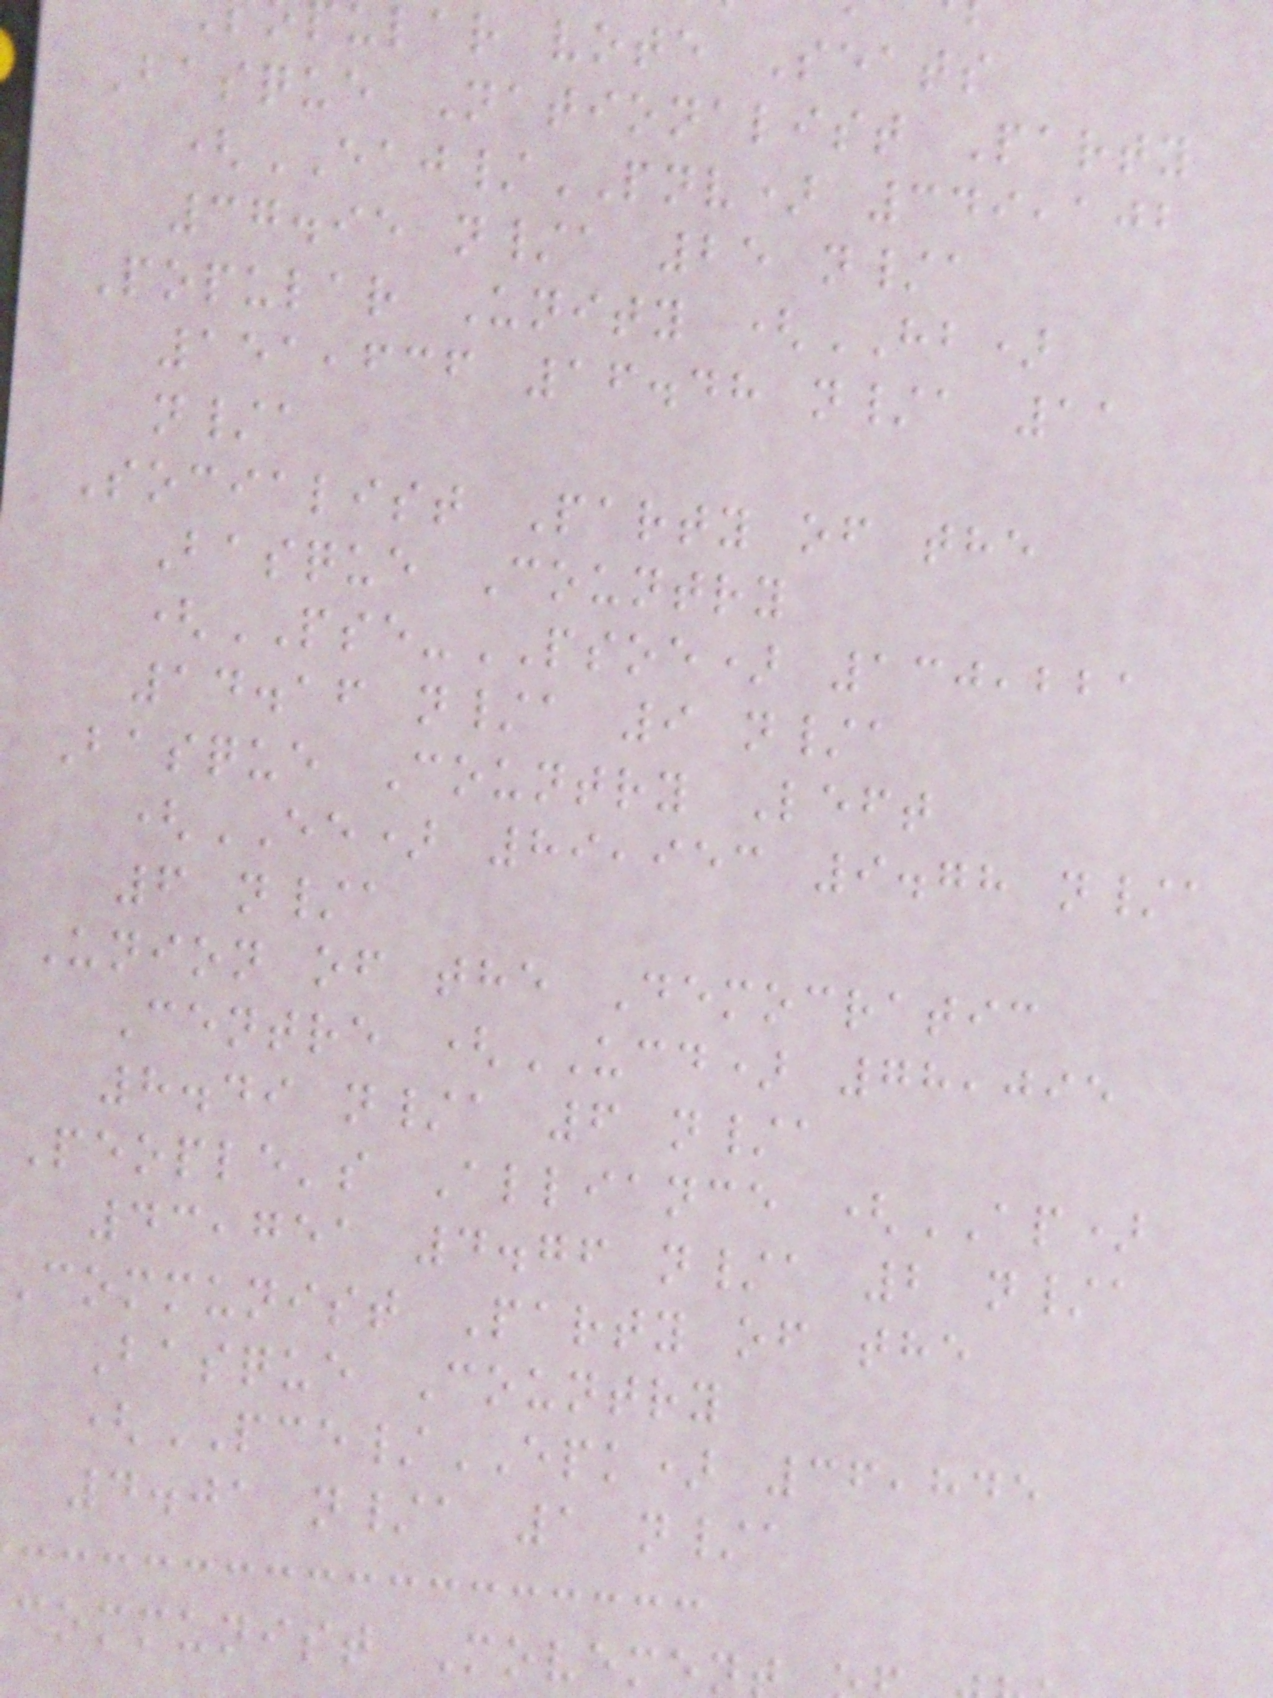ular vote Seats
Basque Nationalist Party
(EAJ/PNV) 349,102
37.95 n/a 25 n/a
Popular Unity (HB)
151,636 16.48 n/a 11
n/a
Socialist Party of the
Basque Country
(PSE-PSOE) 130,221
14.16 n/a 9 n/a
Basque Country Left
(EE) 89,953 9.78 n/a
6 n/a
Union of the Democratic
Centre (UCD) 78,095
8.49 n/a 6 n/a
People's Alliance (AP)
43,751 4.76 n/a 2 n/a
Communist Party of the
Basque Country
(PCE/EPK) 36,845
4.01 n/a 1 n/a
communist Movemen
